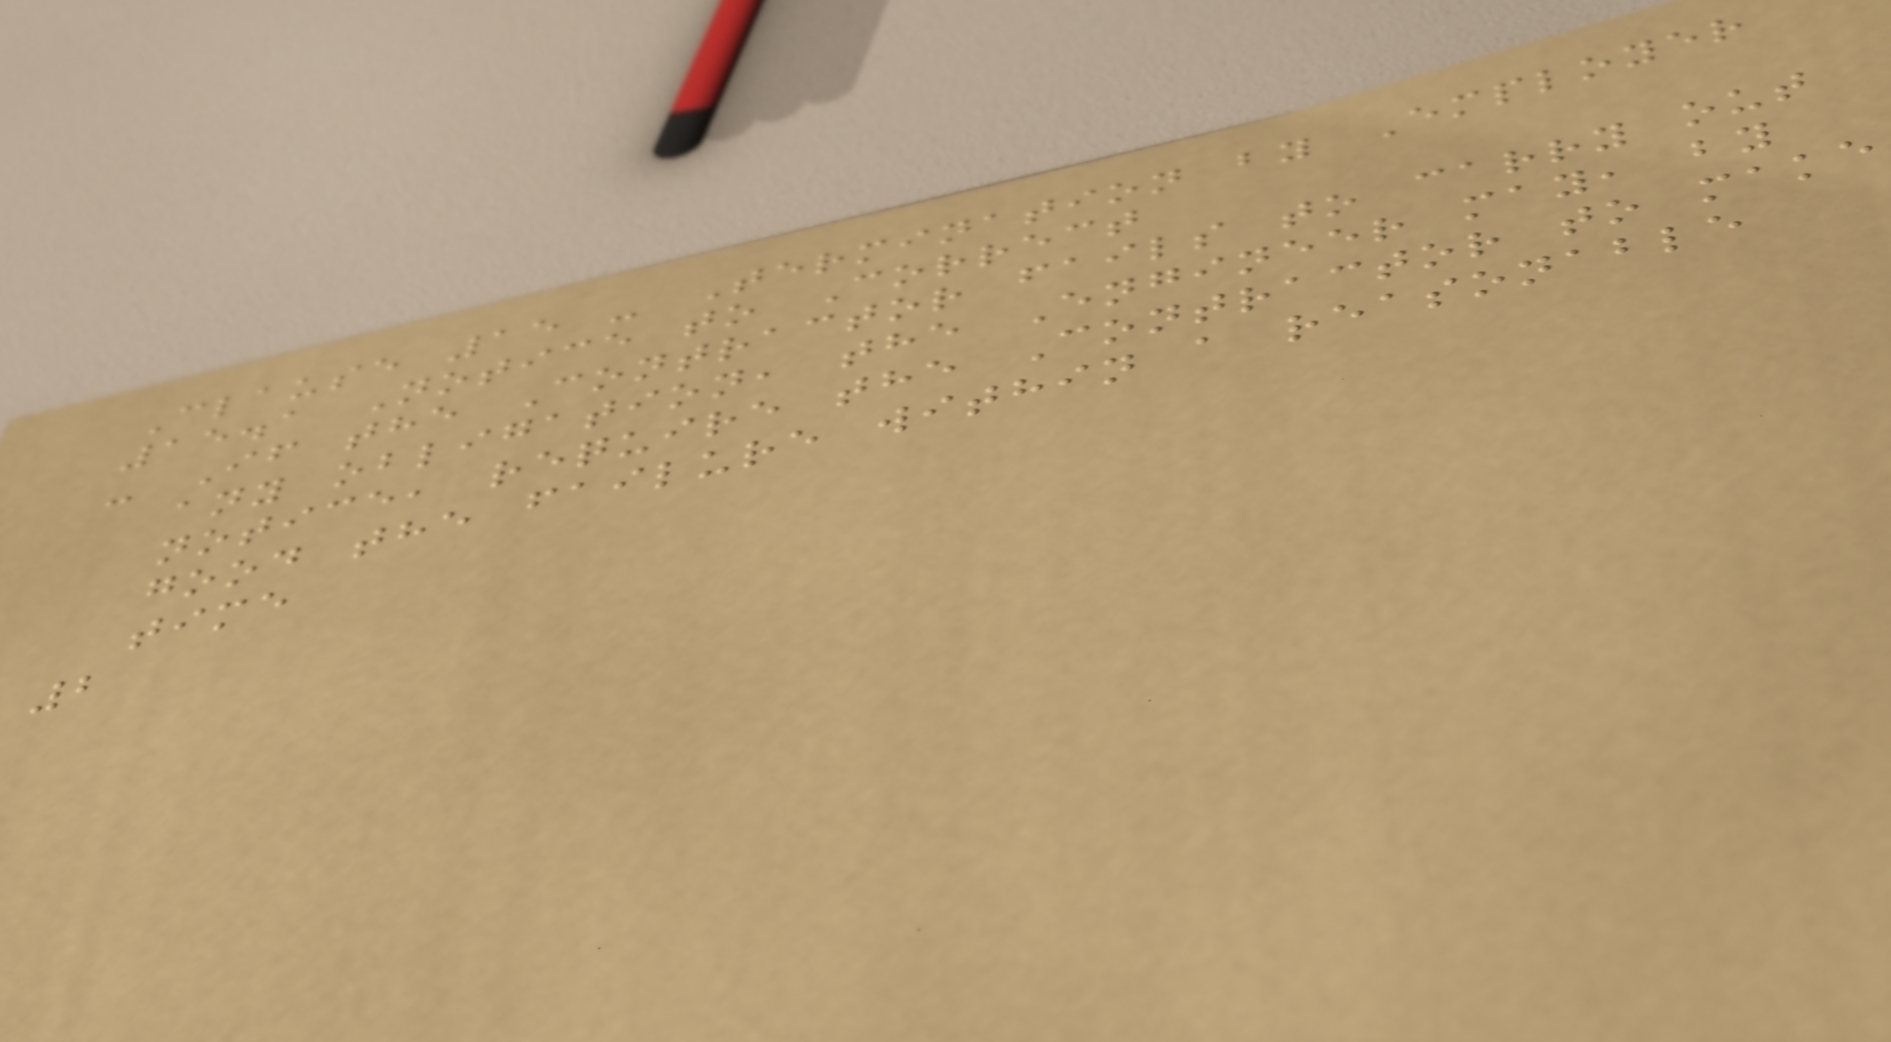Clause 15 - Termination by Employer
15.1 Notice to Correct
- If the Contractor fails to carry out
any obligation, the Engineer may, by
notice, require the Contractor to make
good the failure within a reasonable
time
2
